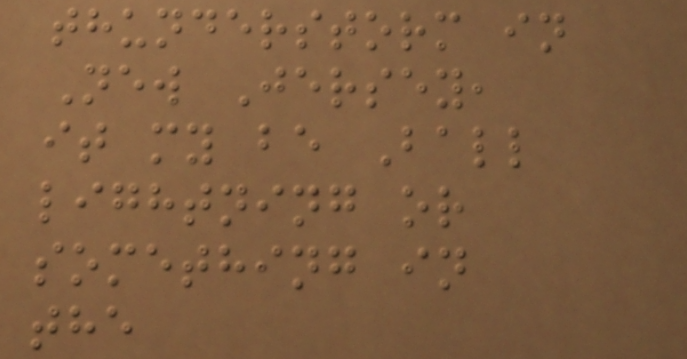thunderstorm in
New Jersey,
it my be Ball
lightning or
something in
the
